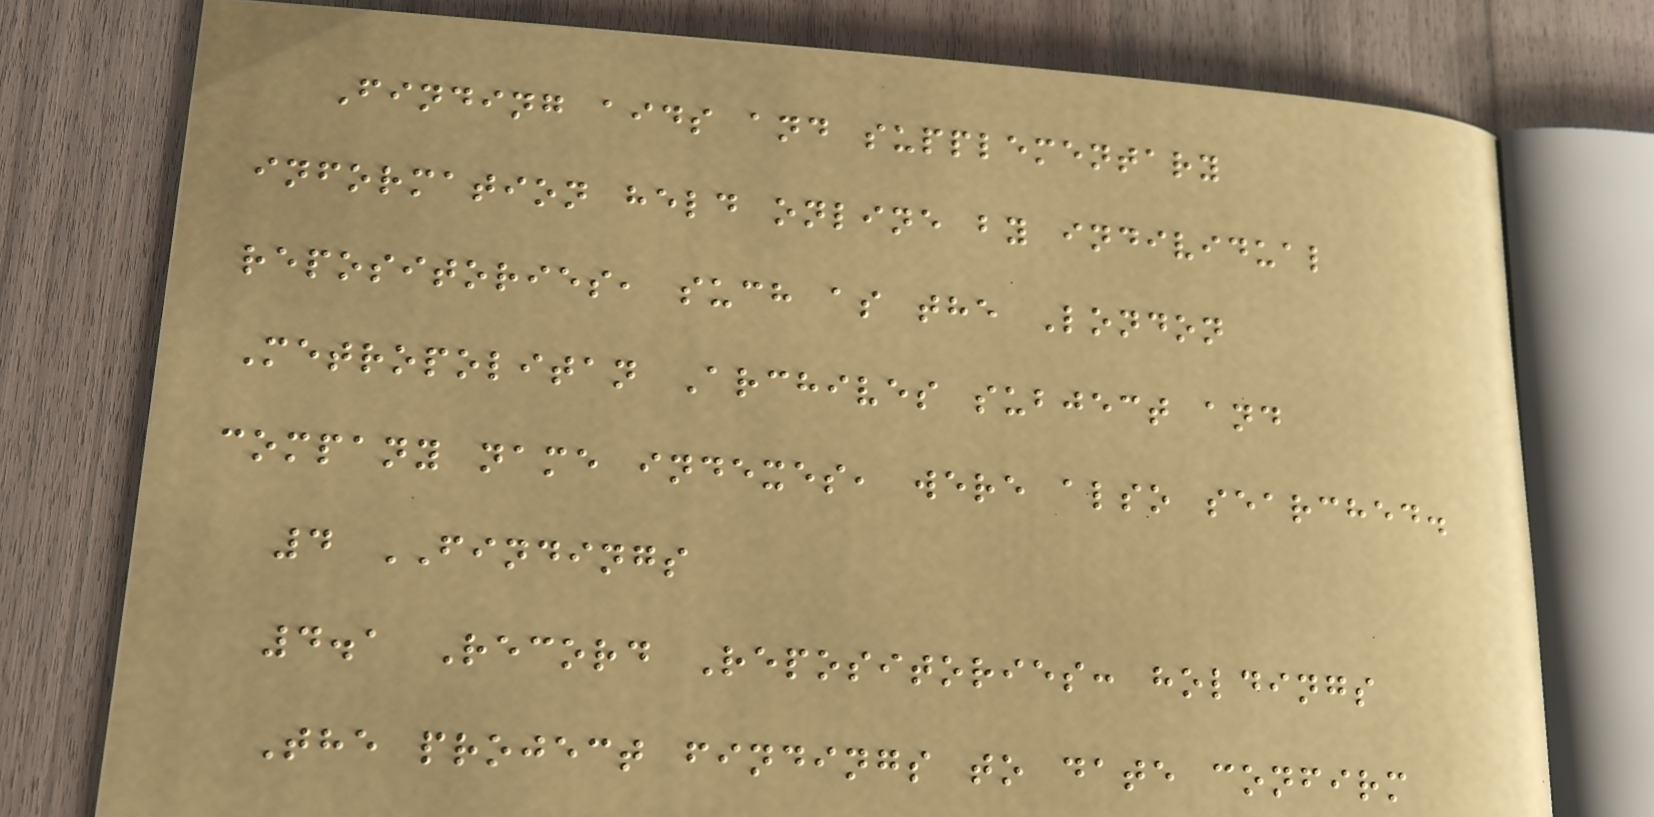Finding aids and supplementary
information held online by individual
repositories, such as the London
Metropolitan Archives subject and
company name indexes, were also searched.
4 FINDINGS
4.1 Record Repositories: holdings
The project findings to date confirm
